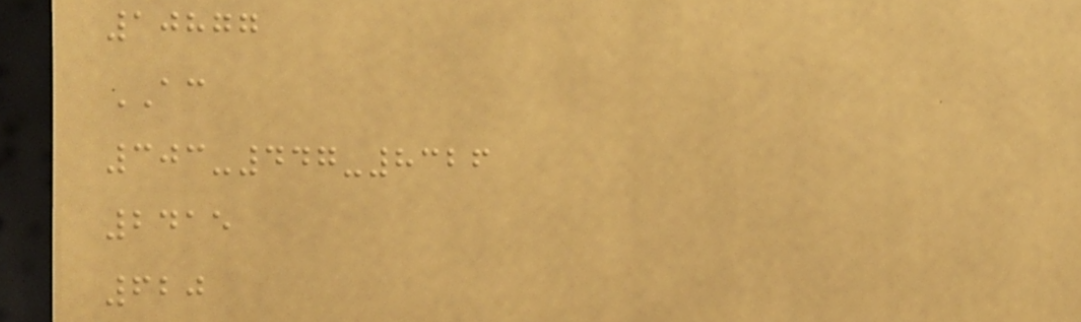10877
AC
303-447-8326
2415
620
